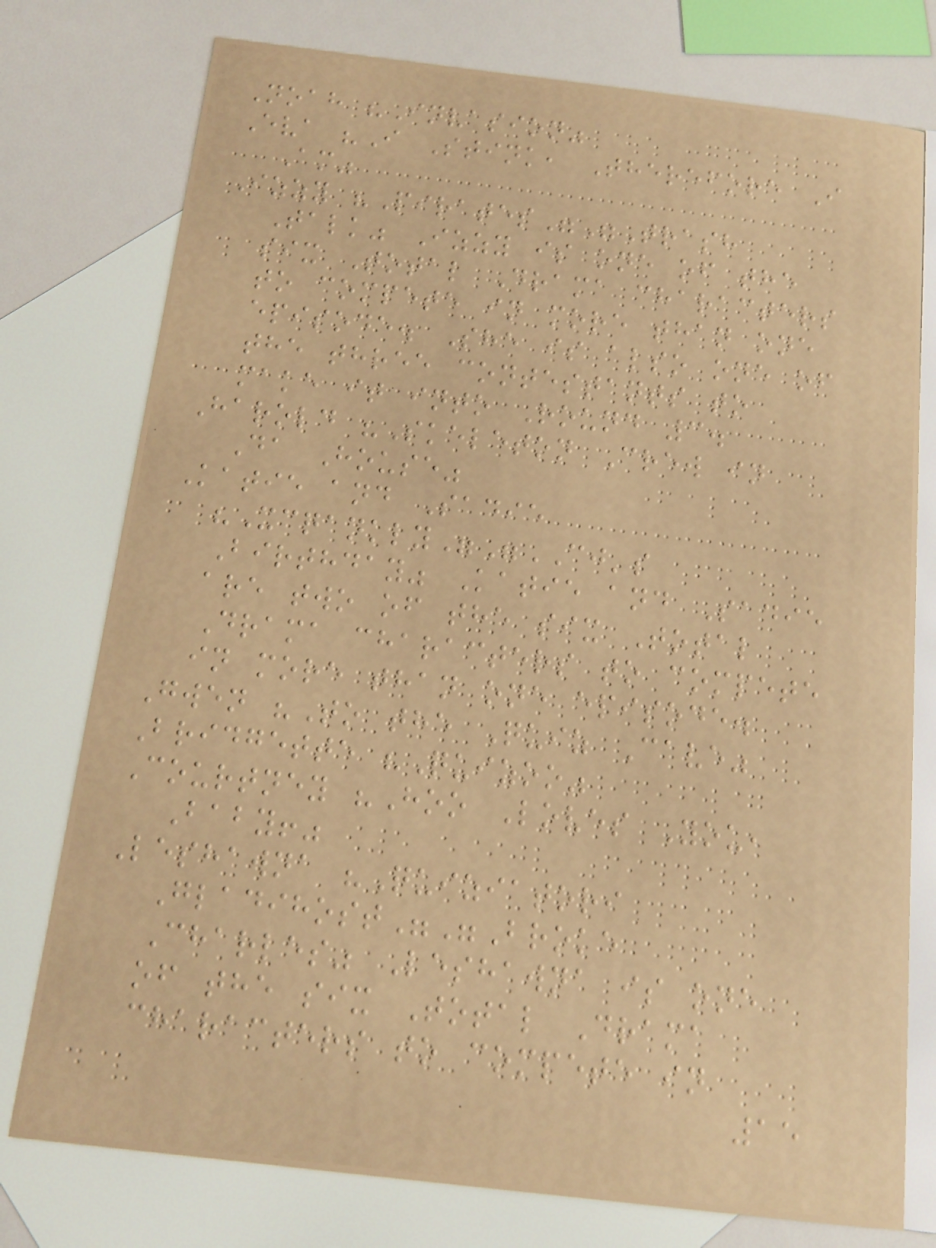Noah "Invasion"
Eva "I Stink, Therefore I
Am"
Izzy "Pirates""Trash
Talk" Izzy is one of the
six Total Drama characters
to compete in more than one
episode. She is also one of
the three contestants to
make it into Round 3.
Harold "Skeleton Crew in
Da House"
Katie and Sadie
"Xcqankly""CJ's
Birthday" Katie and Sadie
are two of the six Total
Drama characters to compete
in more than one episode.
Gwen "To the Quiz Cave"
Bridgette "Quizoo"
Courtney "Hoo Loves You,
Baby!"
Leshawna "Quiziatori
Gladihost""Broke
Charles" Leshawna is one
of the six Total Drama
characters to compete in
15
